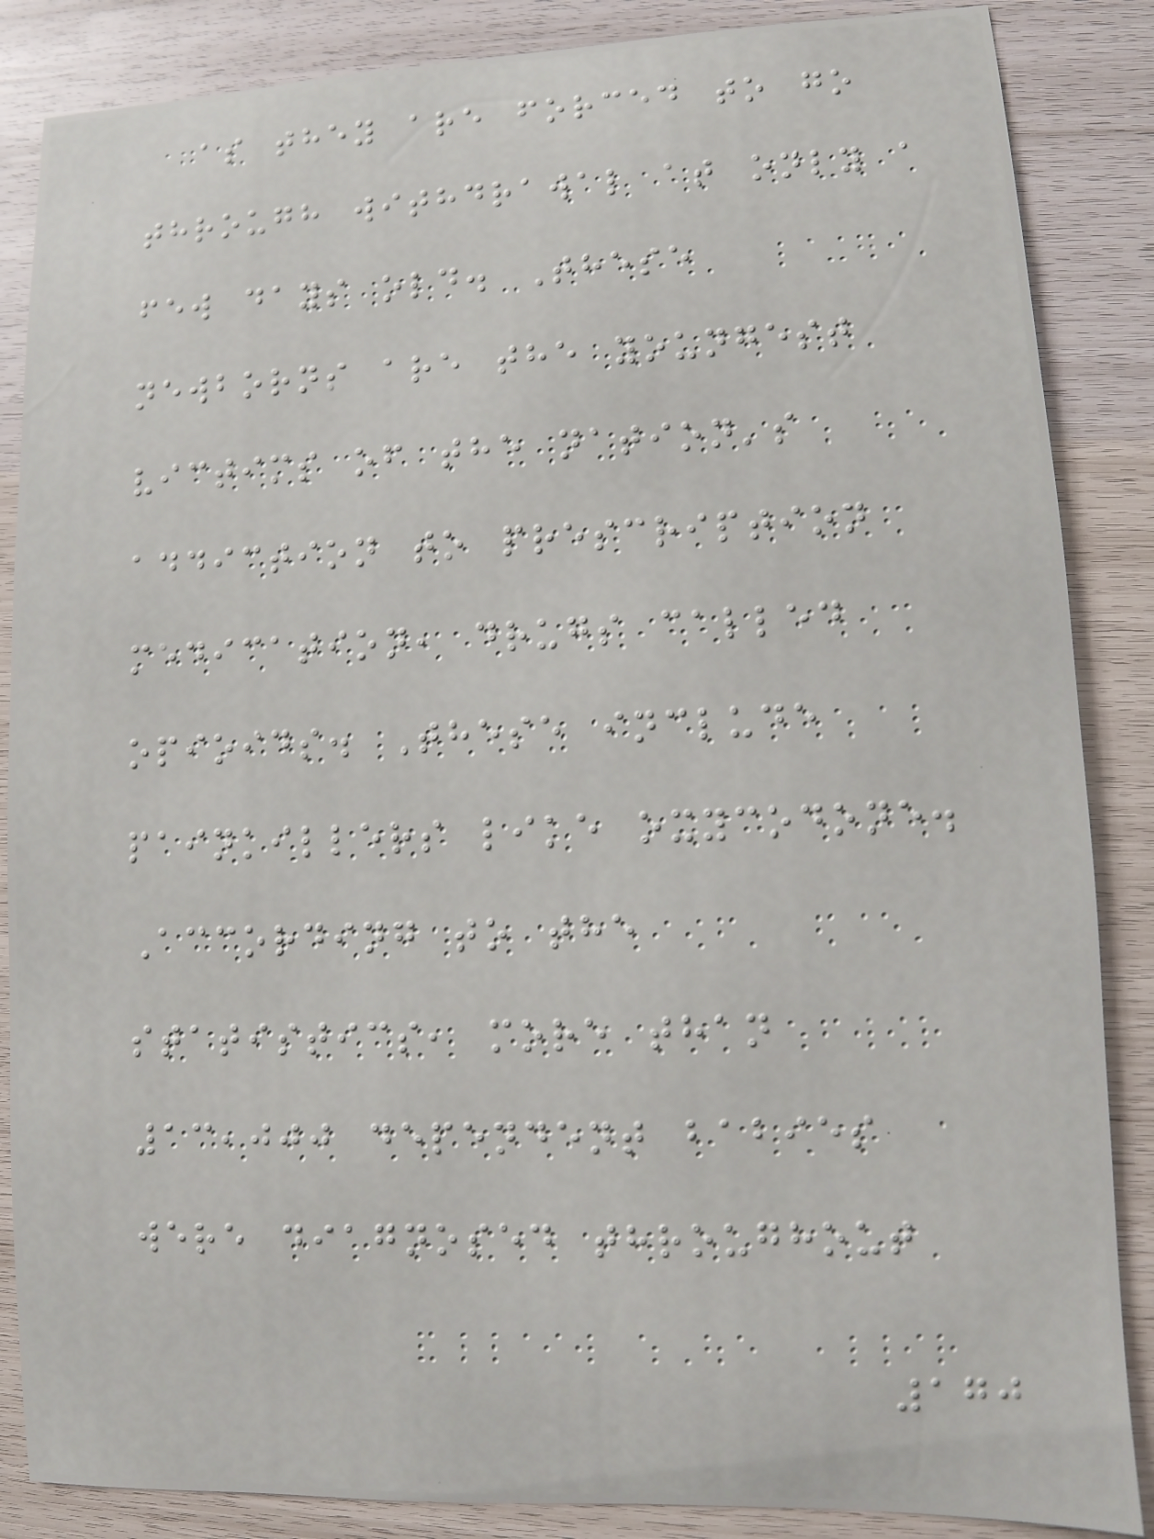as they are forced to go
through withdrawal at only a
few days old. These
newborns are the youngest
victims of the nation's
addiction to prescription
medication, drugs called
opioids. These include
painkillers like oxycodone.
According to the
statistics, more than
13,000 dependent babies
were diagnosed throughout
170
